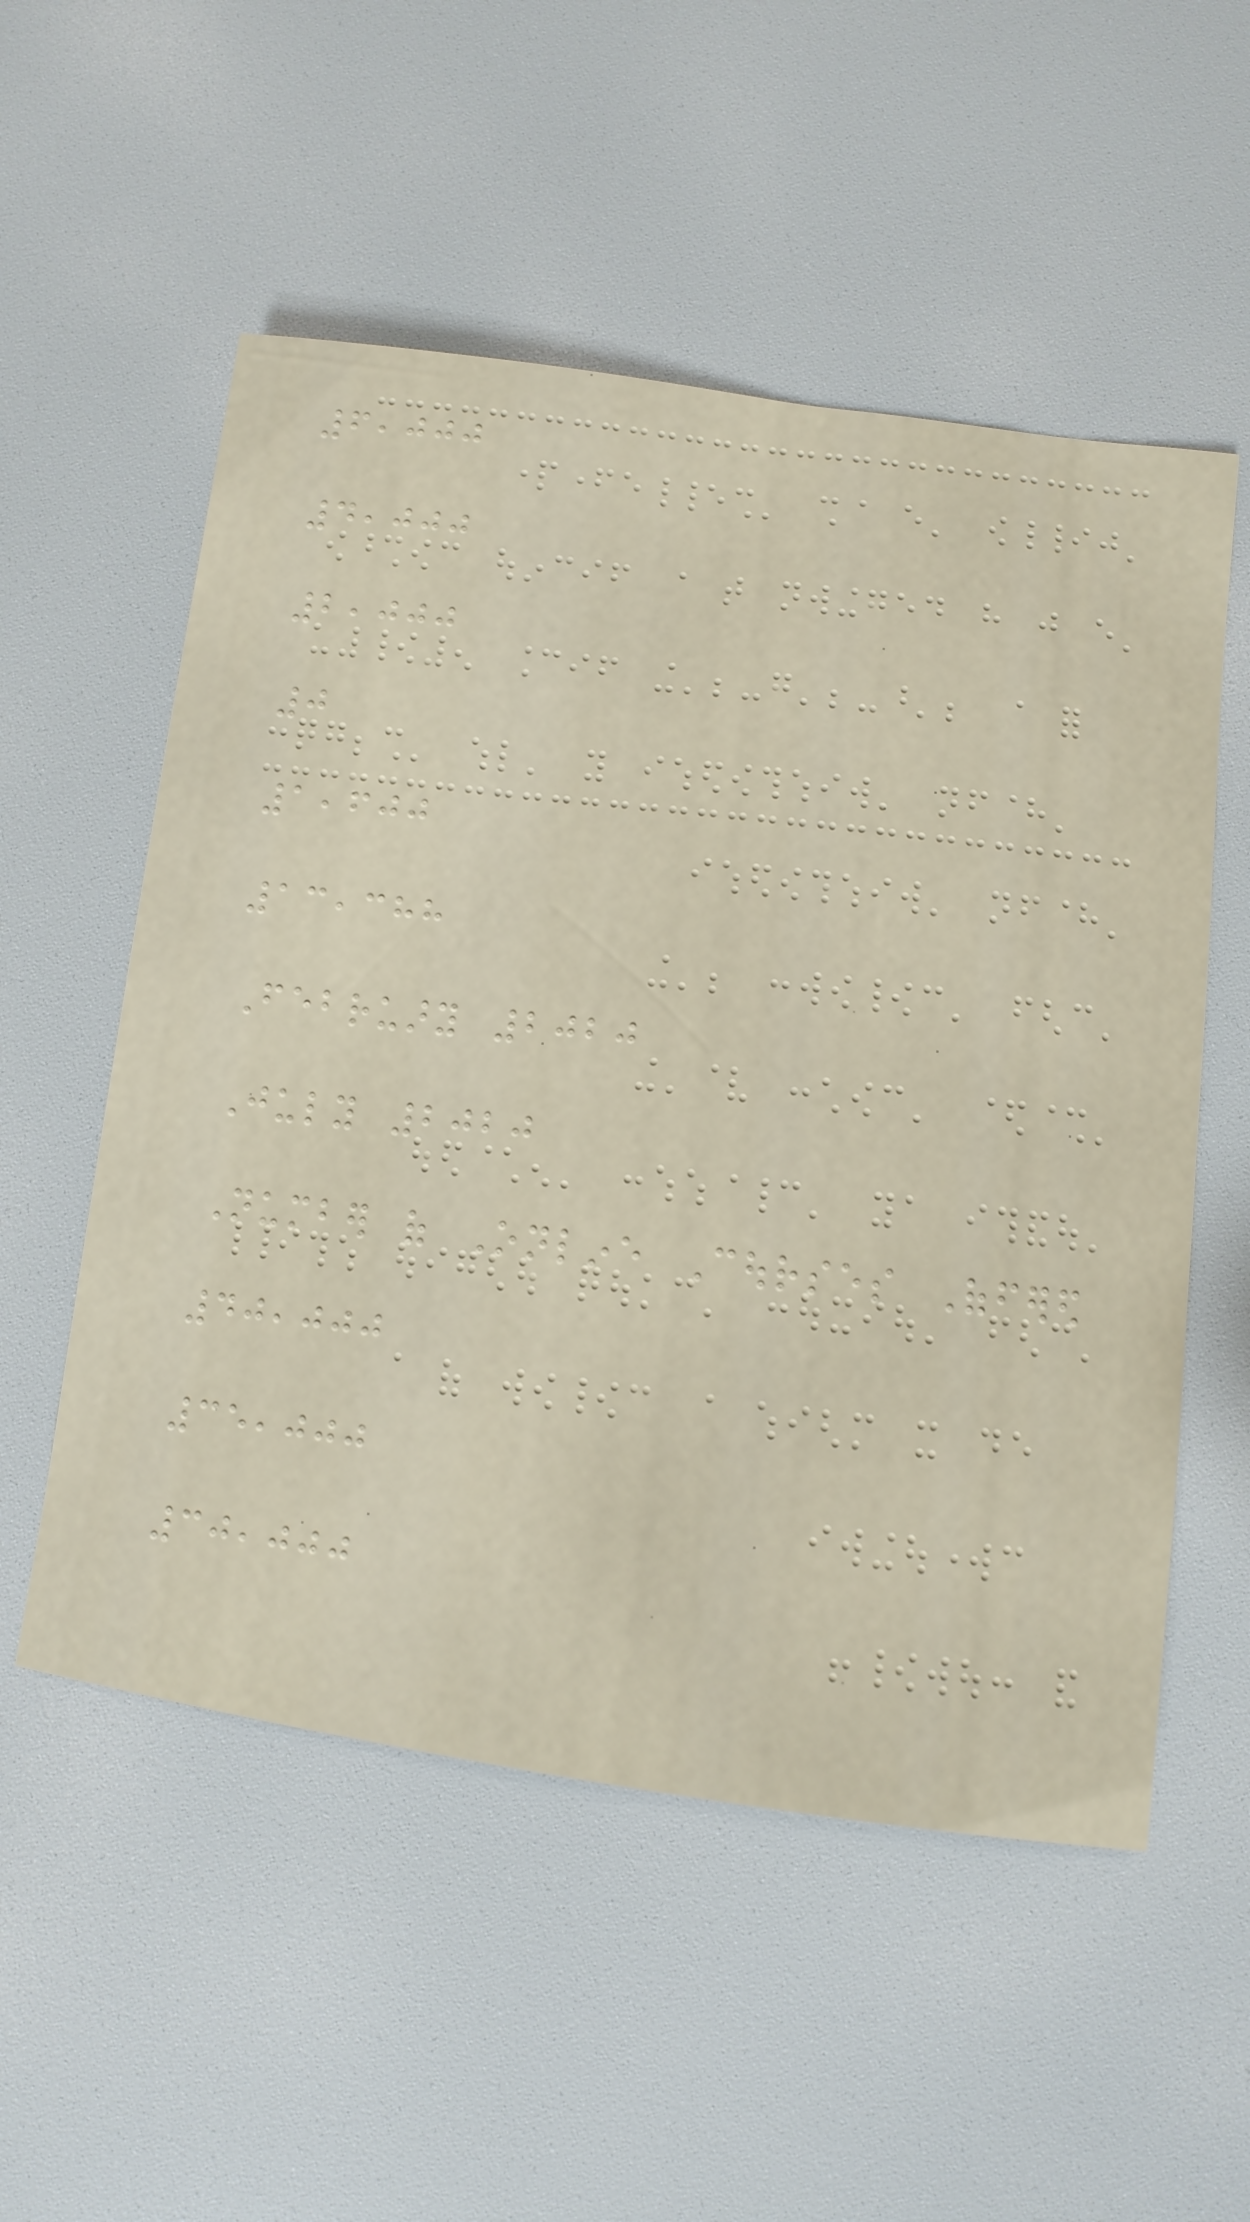6,000
4,000
2,000
0
1,600
13,388
February 2020
July 2020
Number of Online Courses Offered
40,000
35,000
30,000
